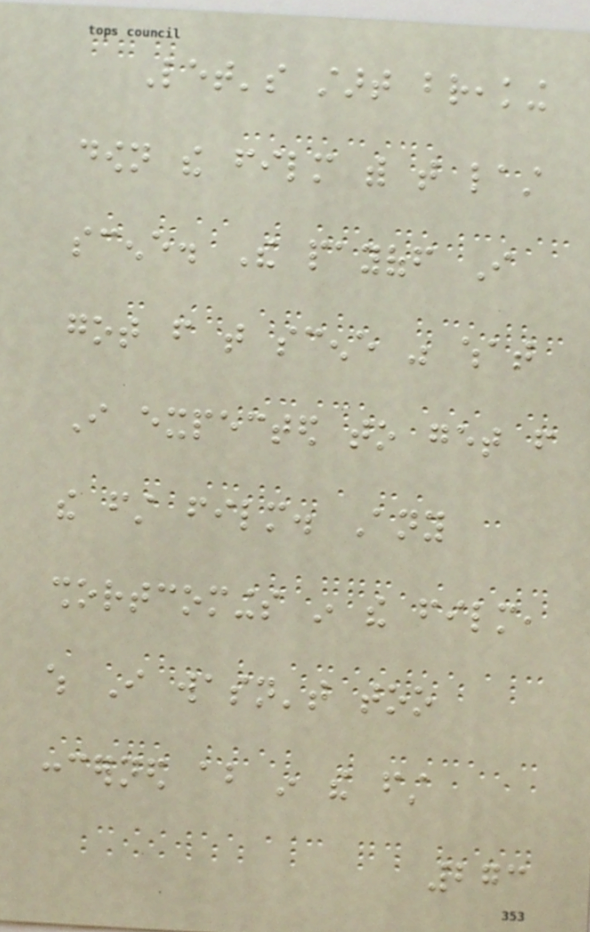Let's start breaking
down the film with that last
scene. The payoff I
got from that scene was what
I expected to get from
the first film. Any
shortcomings in the film,
which I wasn't too
concerned about in the first
273
